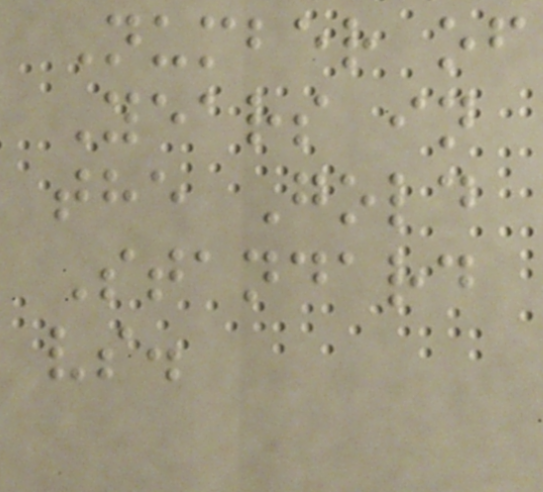Number of
Years in
the Gold
Standard
vs.
